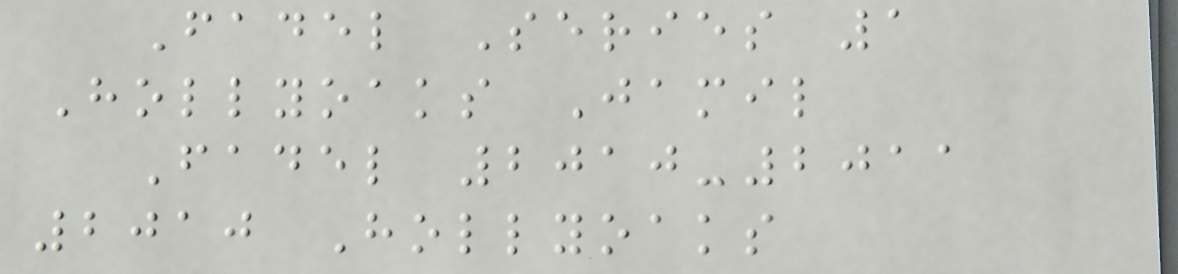Fadel Series 1
Hollyoaks Jamil
Fadel 2010-2011
2010 Hollyoaks
